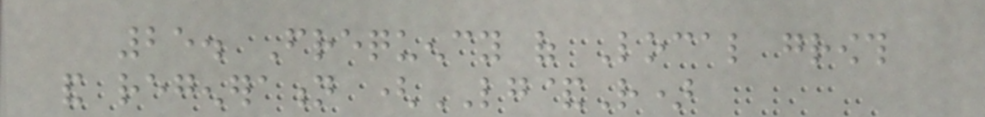25. Frequency of Local growth
and regeneration (LG&R)
